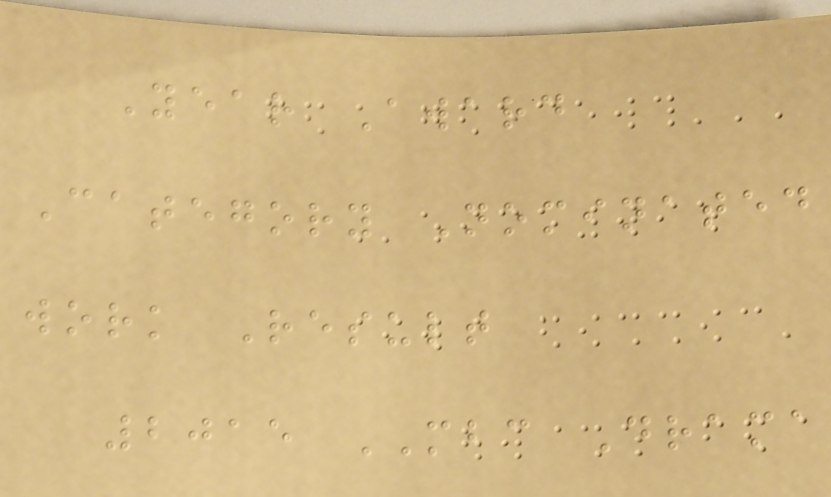Year Award
Category Nominated
work Result
2015 MBC Drama
